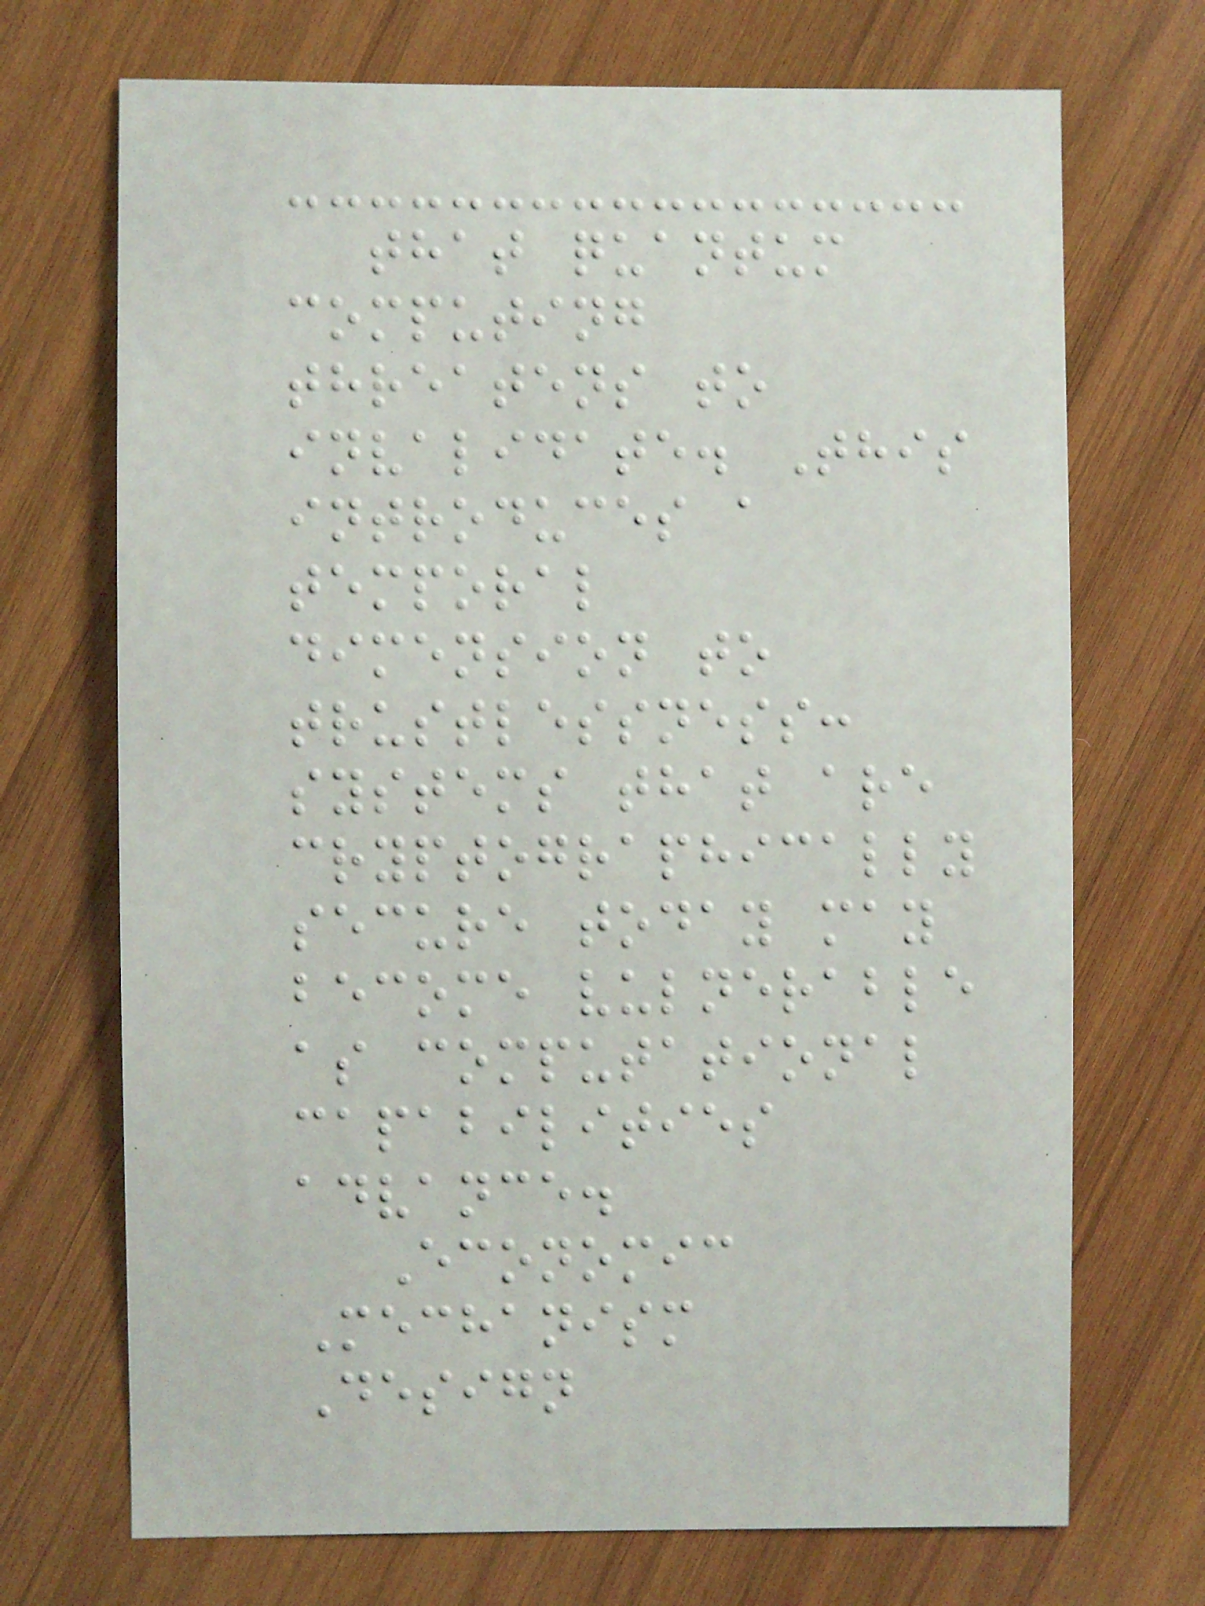that quantum
computing
threatens to
invalidate. This
introduces a
temporal
dimension to
trustlessness:
systems that are
cryptographically
secure today may
become vulnerable
as computational
capabilities
advance.
Economic
Mechanism
Design
